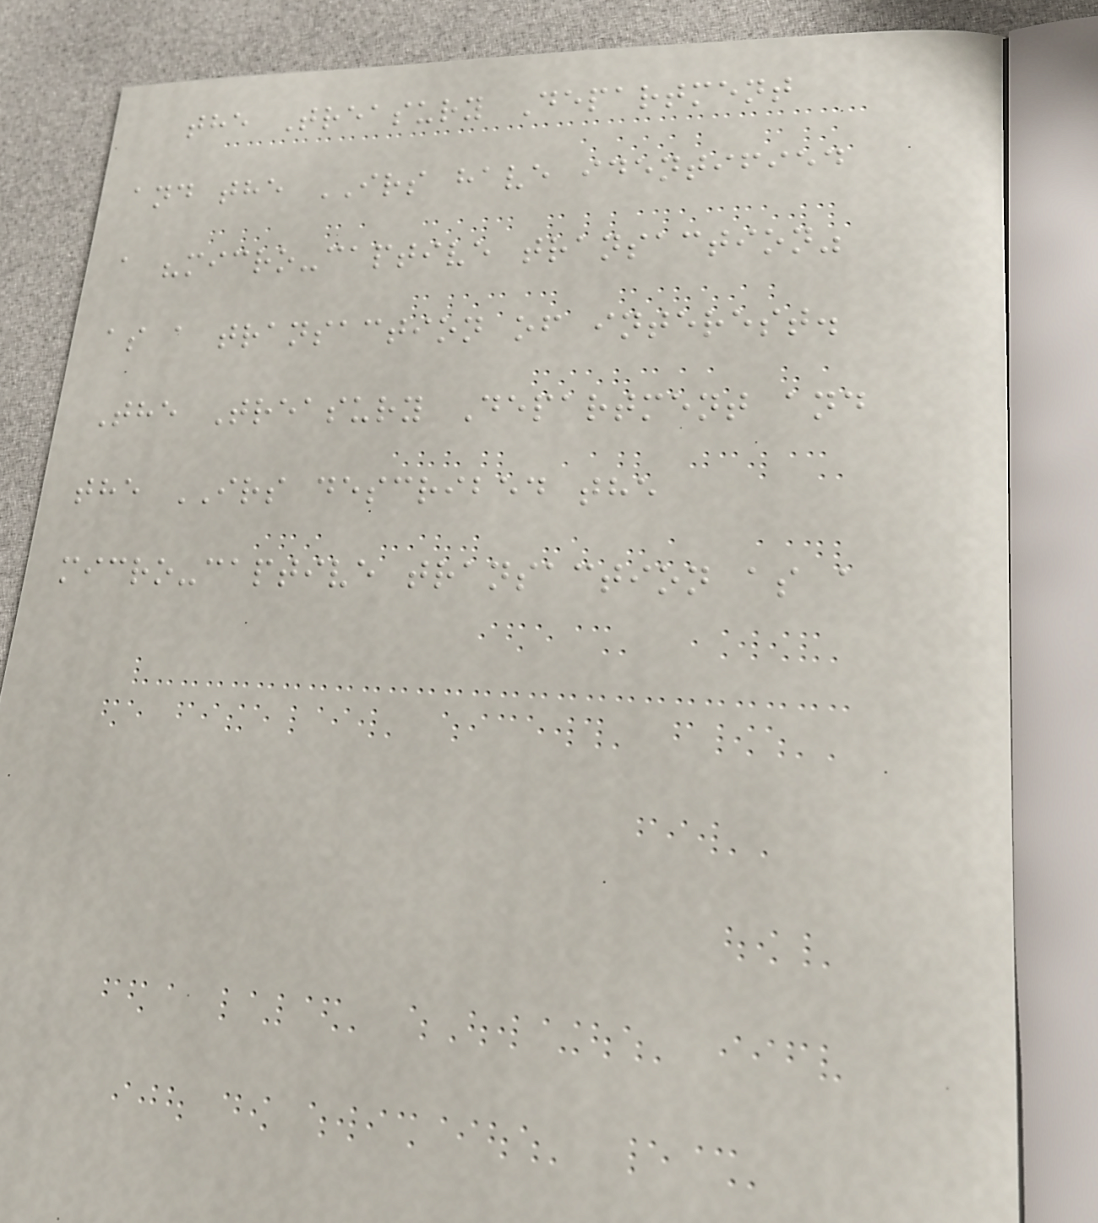the Treasury Department
and the IRS have identified
a "micro-captive transaction"
as a transaction of interest.
The Treasury Department and
the IRS described the
micro-captive transaction as a
